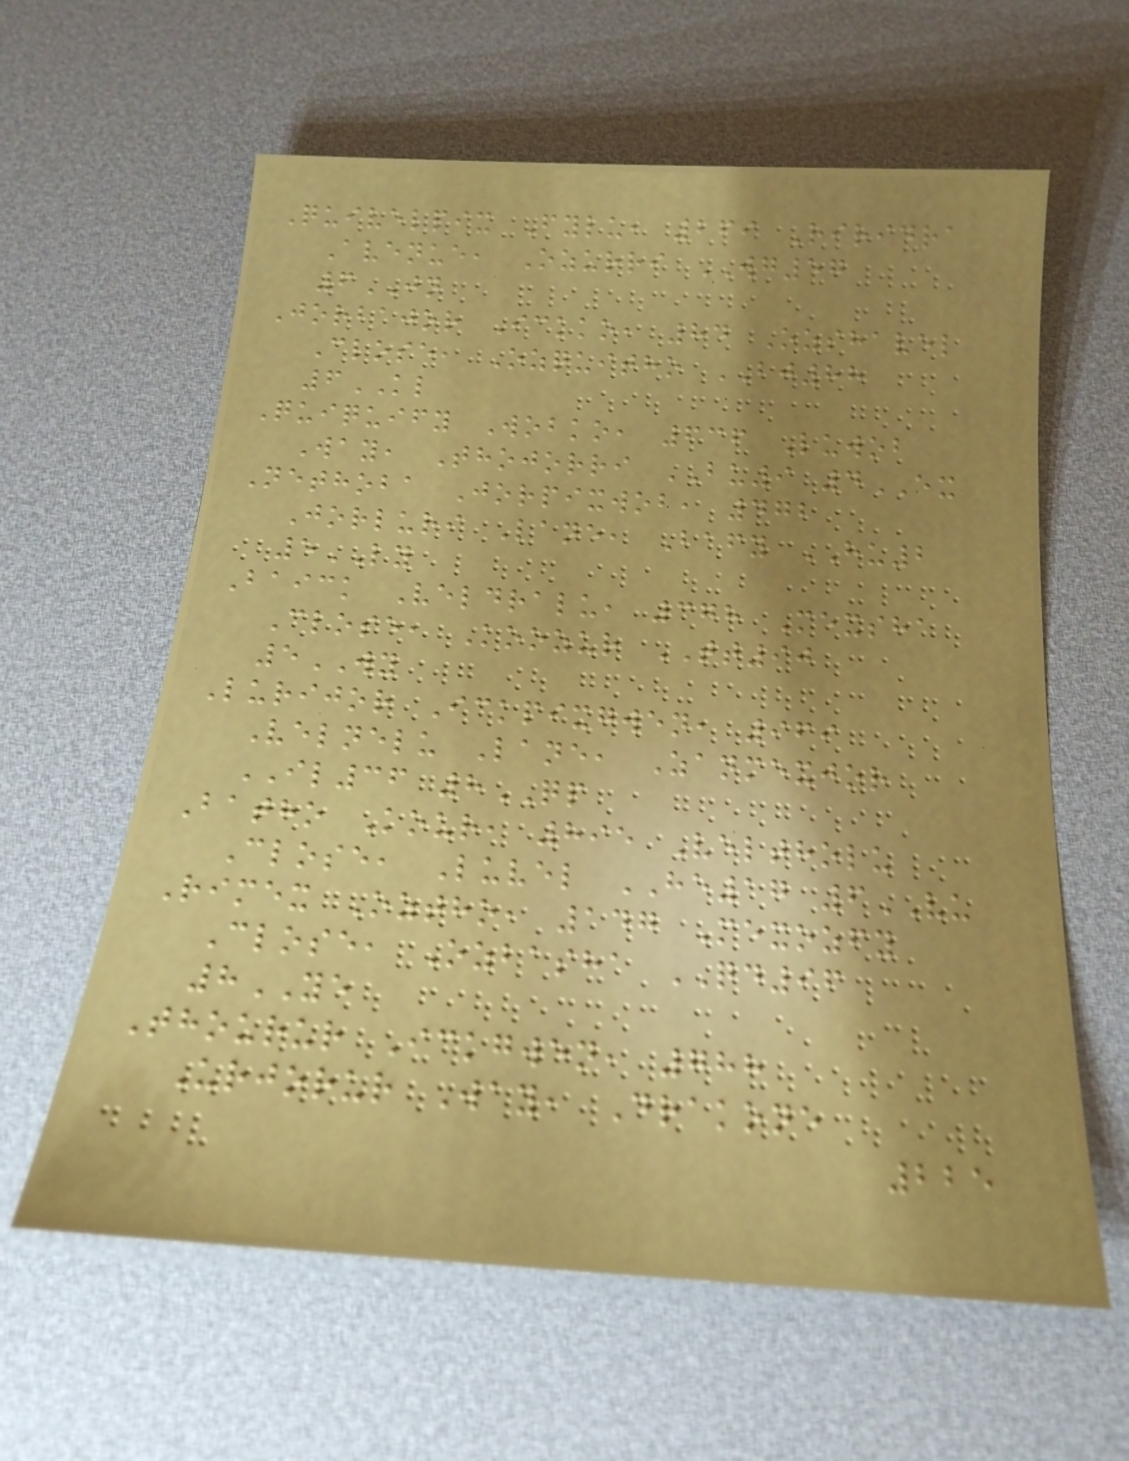Quivelpix Fylu, 269 Riridra
Avenue, Ozurri WG57
6JN
Jorbajor Ickko, 84 Ozshavel
Close, Ozquitho BJ88
6KL
Quiquify Wobko, 636 Luwob
Way, Thojorri BU9 4EX
Nethoba Jorpixwob, 472
Jorluri Lane, Bafy HU2
5LY
Baick Veldralu, 378 Mexsha
Close, Koozur TT90
5WY
Lurijor Ickpixgwen, 969
Velnelu Lane, Zanmexjor
IL36 8QP
Batho Kour, 895 Veltholu
Close, Luvel HE17 6VU
Rimex Oztho, 147 Mexozfy
Close, Ozbasha QD96
8YE
Thourur Ickgwen, 788
Urjorur Way, Drakone
225
